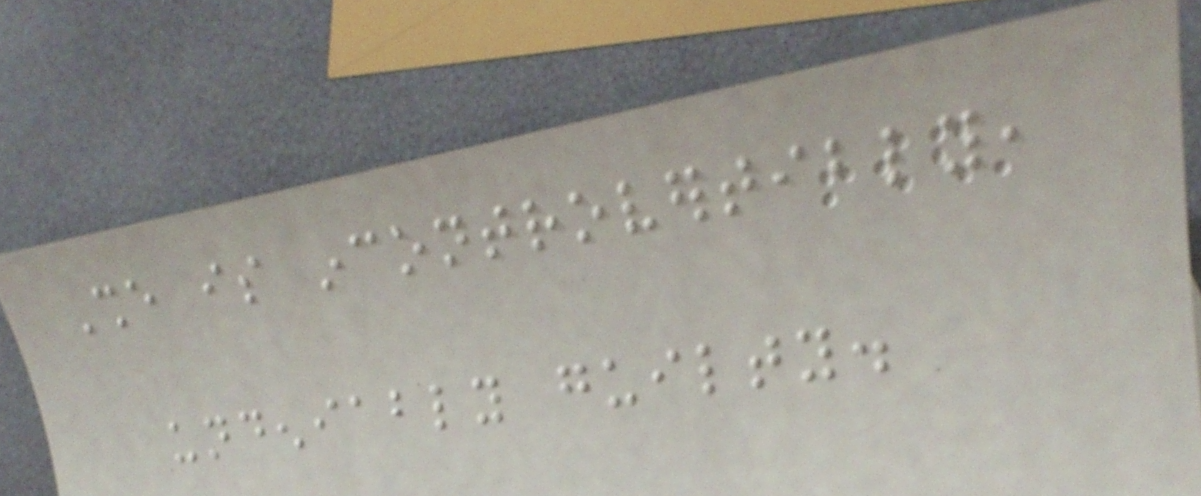She is incontrovertibly,
undeniably guilty.
